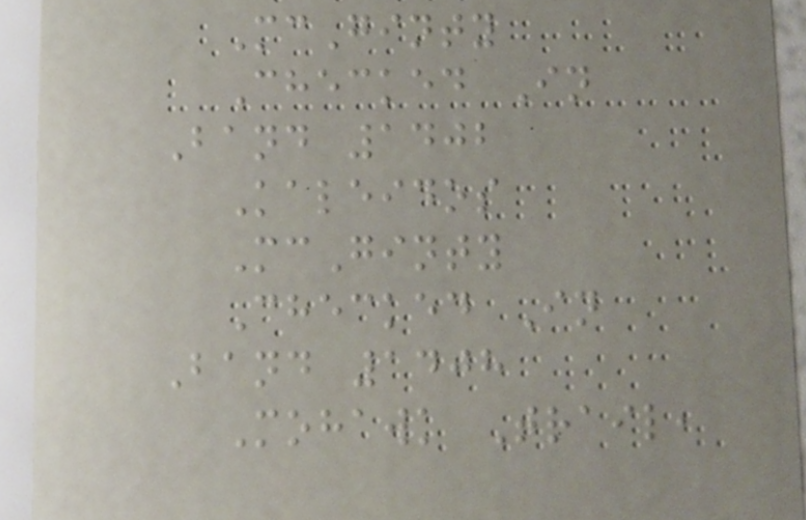McGinty
Checked In
Band 1402
Kaleidos
McGinty
Checked In
Band 1408
Mohawk Trail,
